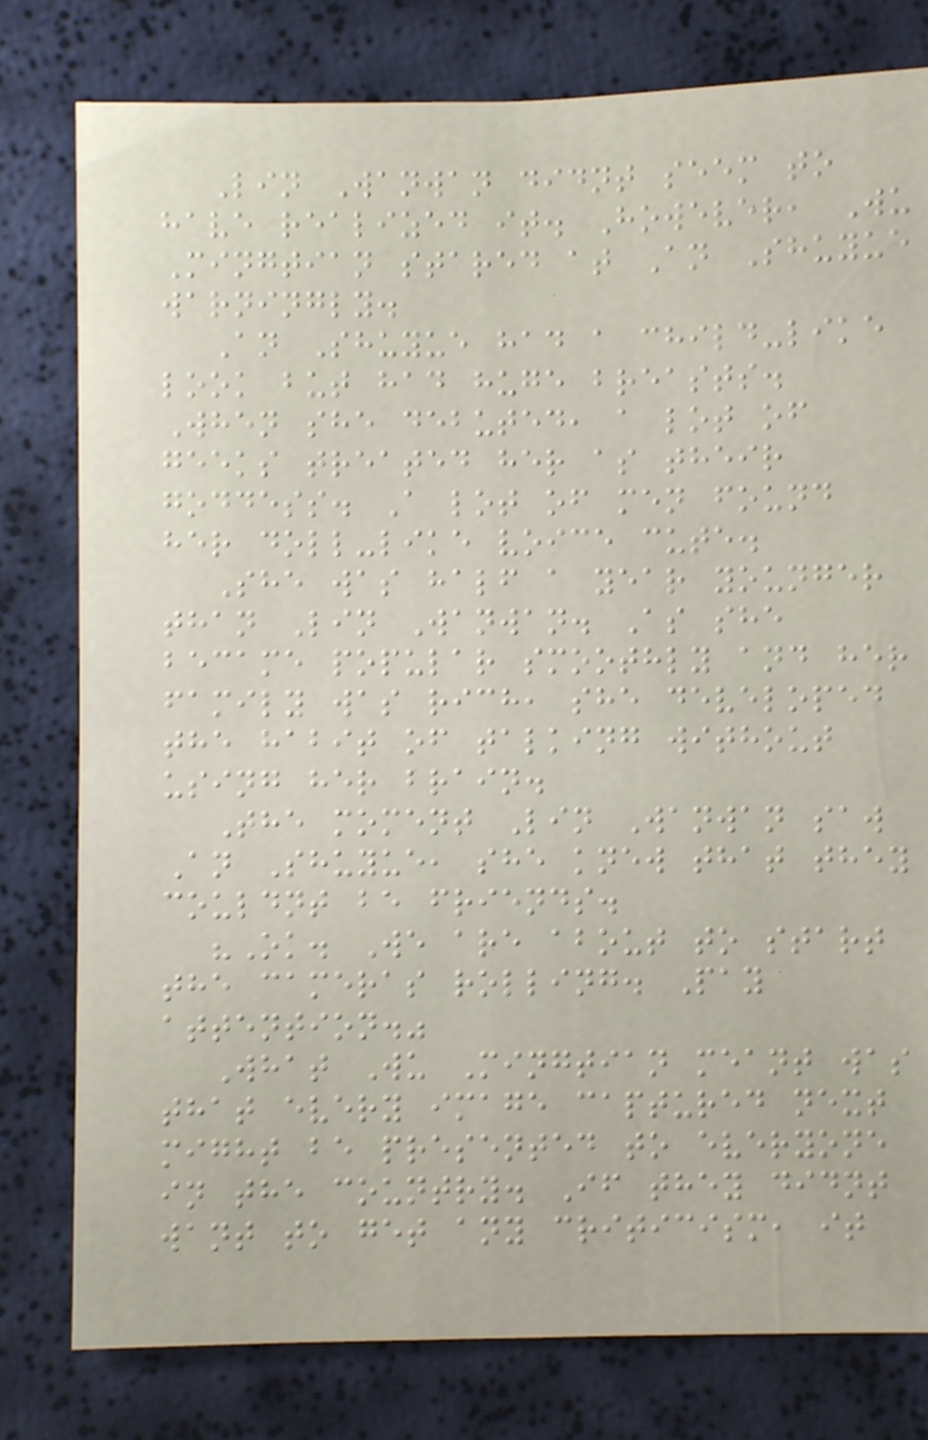Lin Wanwan didnt seem to
have realized it. However, Wu
Mingtian stared at An Shuyue
warningly.
An Shuyue had a child-like
look but had huge breasts.
When she debuted, a lot of
geeks treated her as their
goddess. A lot of men found
her doll-like voice cute.
She was half a year younger
than Lin Wanwan. As she
became popular smoothly and her
family was rich, she developed
the habit of talking without
using her brain.
The moment Lin Wanwan saw
An Shuyue, she knew that they
couldnt be friends.
"Ok. We are about to start
the cameras rolling. Pay
attention."
What Wu Mingtian meant was
that every image captured next
might be presented to everyone
in the country. If they didnt
want to get any criticism, it
